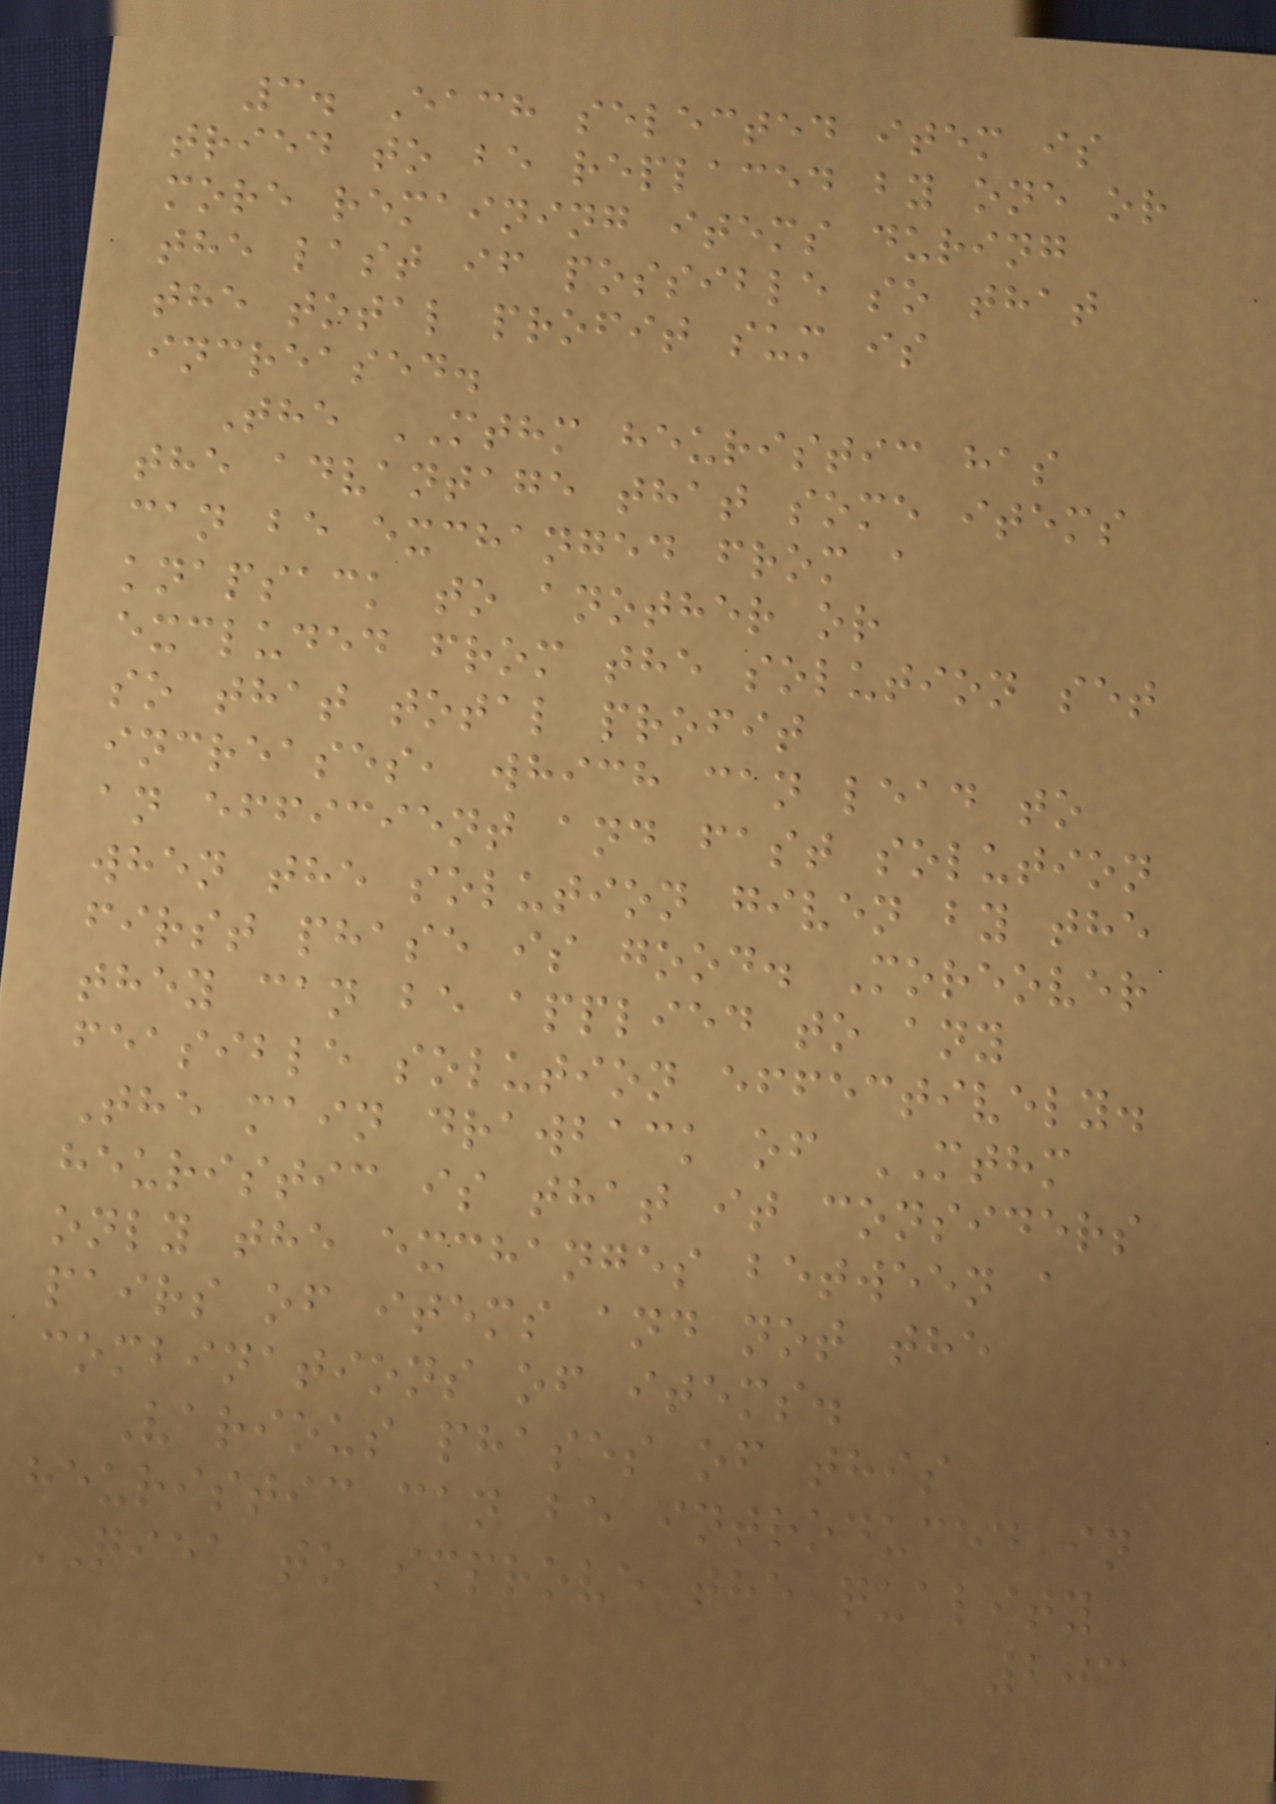3. Each selected item is
tried to be replaced by one or
more remaining items during
the last if possible so that
the total profit sum is
increased.
The MTHM heuristic has
the advantage that some items
can be exchanged from a
knapsack to another or
excluded from the solution set
so that total profit
increases, which can lead to
an efficient and fast solution
when the solution given by the
first phase is good. Moreover
they can be applied to any
feasible solution effectively.
The main drawback of MTHM
heuristic is that it considers
only the exchanges between a
pairs of items and not the
combinations of items.
Various phases of this
heuristic can be introduced in
QIEA to improve the quality
203
